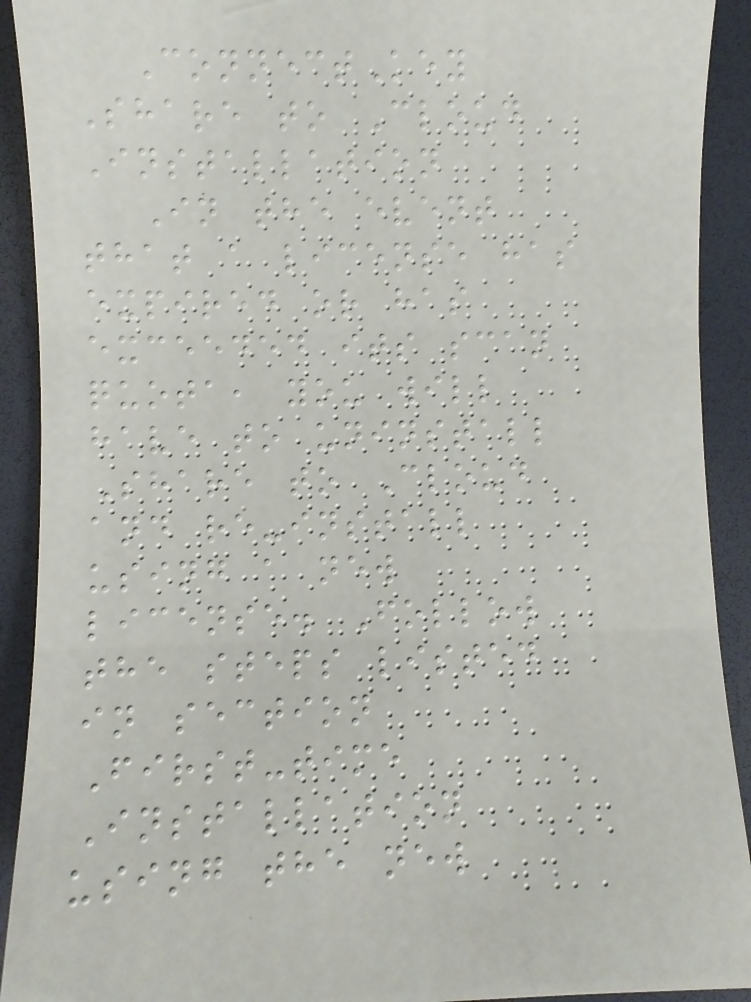ConnectKey
Share to Cloud
Installation
In the event
that a license has
expired or has
exceeded its scan
quota, you will
have to uninstall
Share to Cloud
and re-install
using a new
license. Follow
the steps listed
in section
First-time
Installation
using the new
